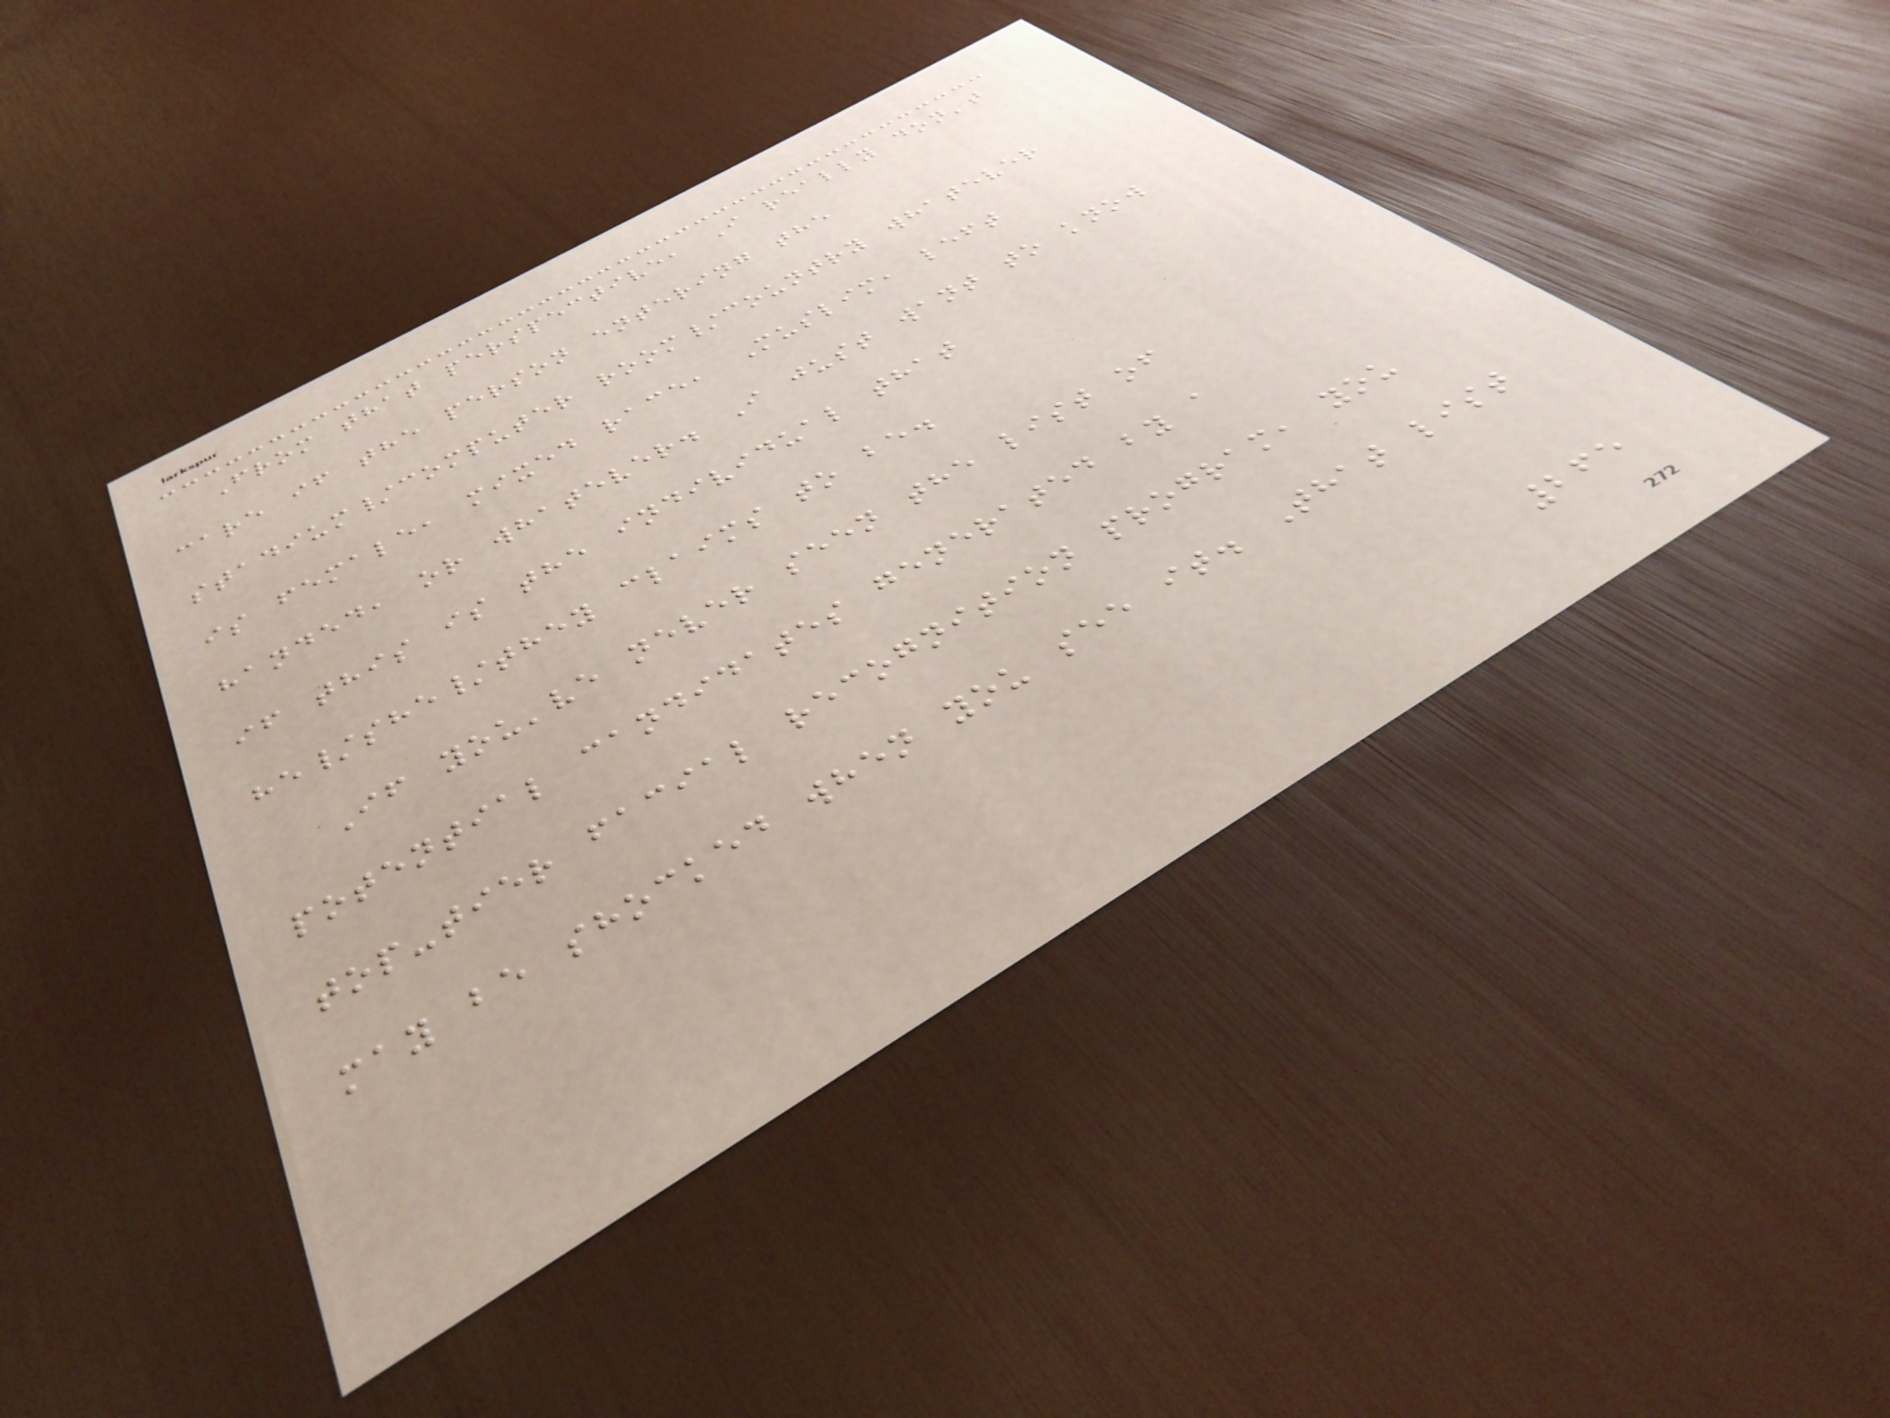From that perspective, I really don't
care if the person entering the
stadium/computer room/country whatever
is female, mixed race, Muslim, left
handed, or whatever. I just want to know
if this is the individual that
he/she/they claims to be.
If you've never seen the list of
potential candidates generated by a
top-tier facial recognition program, you
may be shocked when you see it. That list
265
